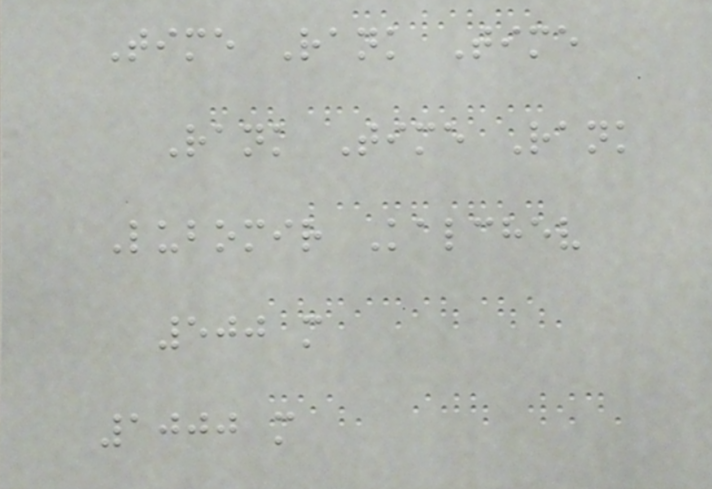Time Rank Time
Rank Time Rank
Lubomir Kalchev
500 m
1000 m
